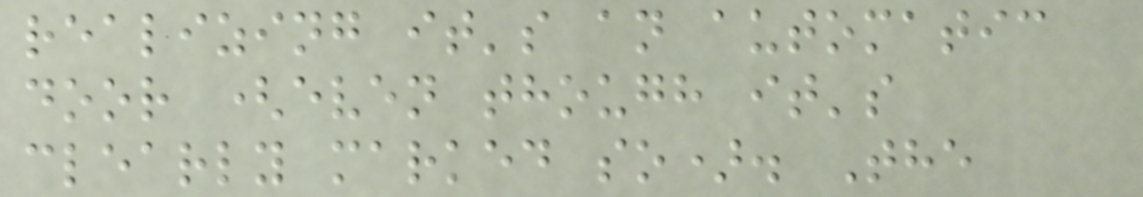realizing it's an automatic
door (even though it's
clearly marked so). The
